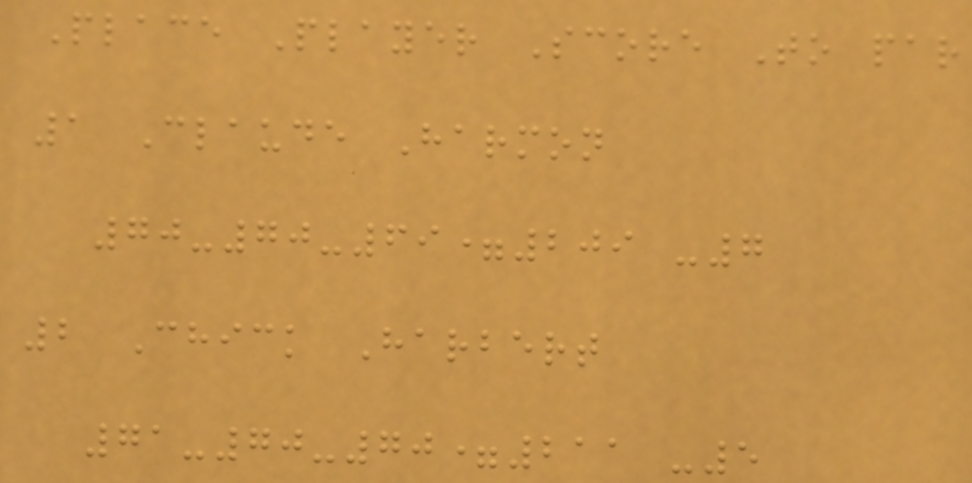Place Player Score To par
1 Claude Harmon
70-70-69=209 -7
2 Chick Harbert
71-70-70=211 -5
